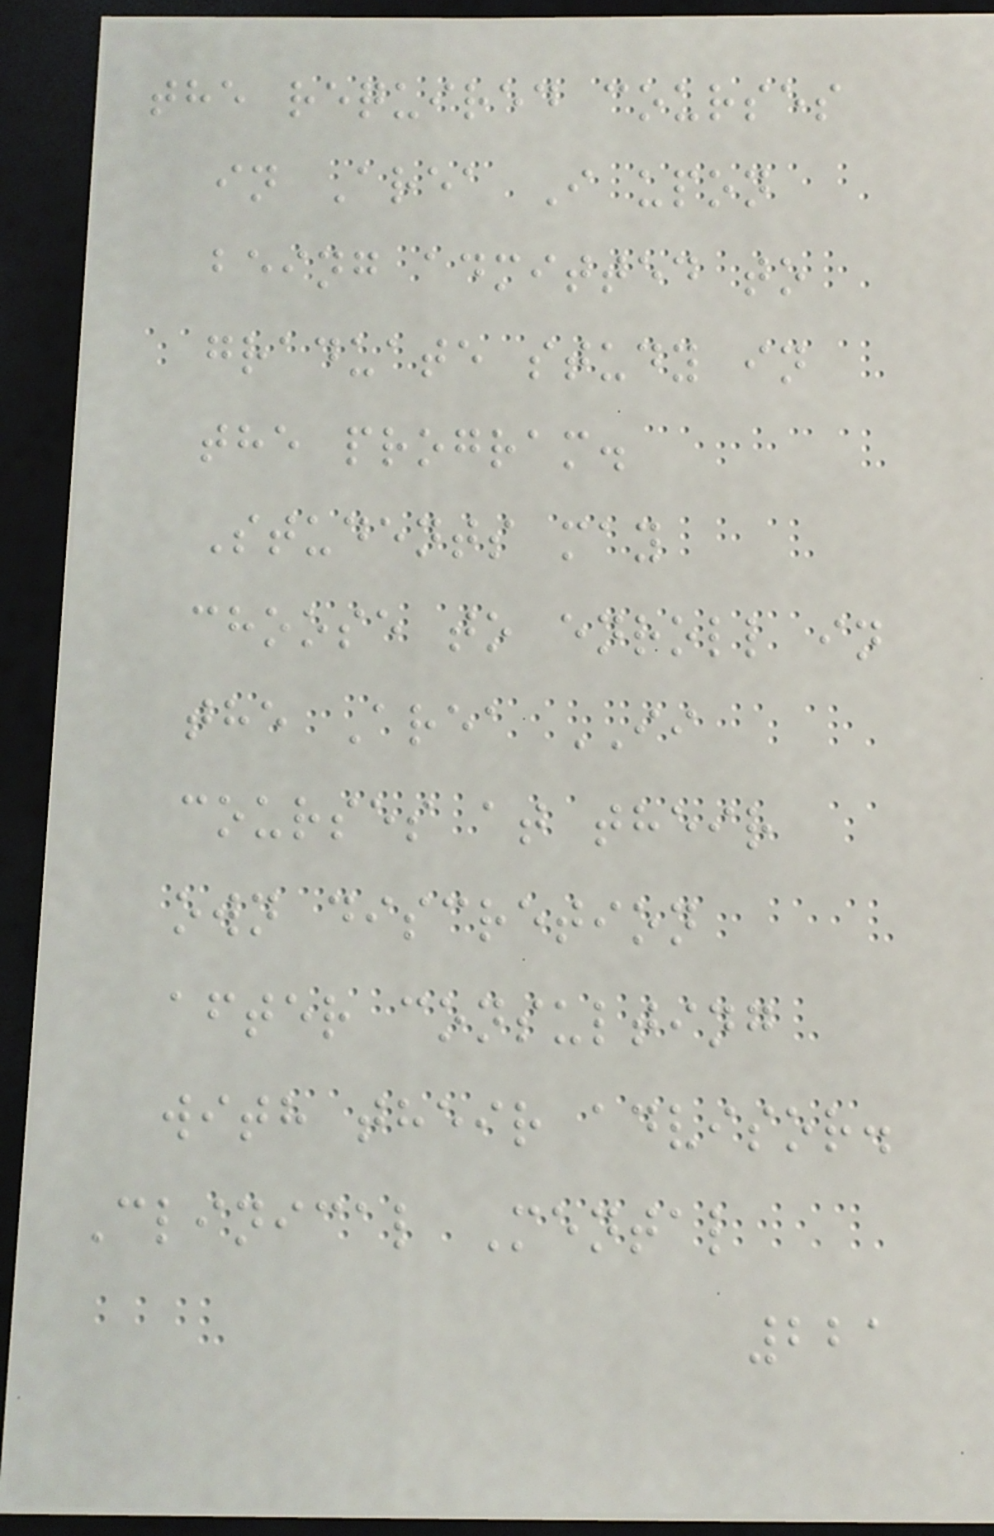the required courses
in Area I upon
being admitted to
graduate study in
the program.
Students may
choose to enroll in
the Area II
courses at their
own discretion
after consulting
with their advisor.
Clinical Mental
221
